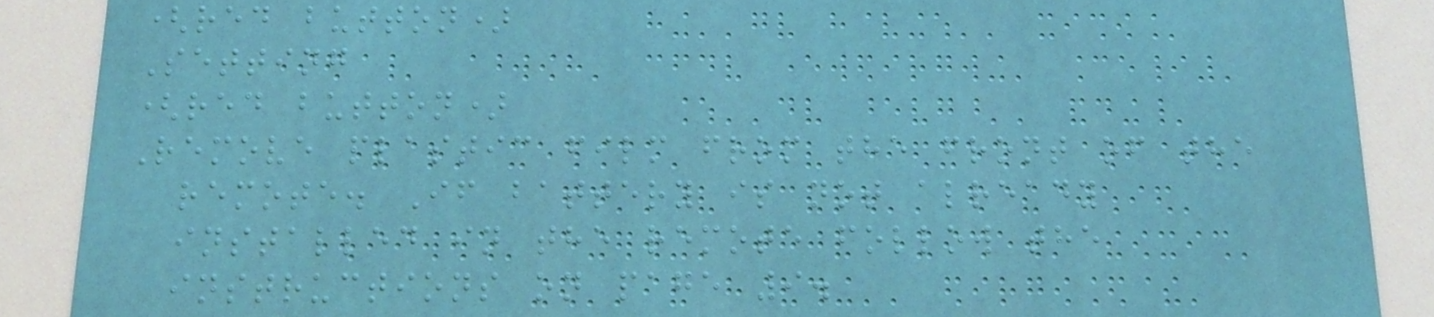(red button)
Setting
(red button)
Remove plastic film from the front of the
remote. If battery is not already
installed in the remote follow the
instructions on page 9.
